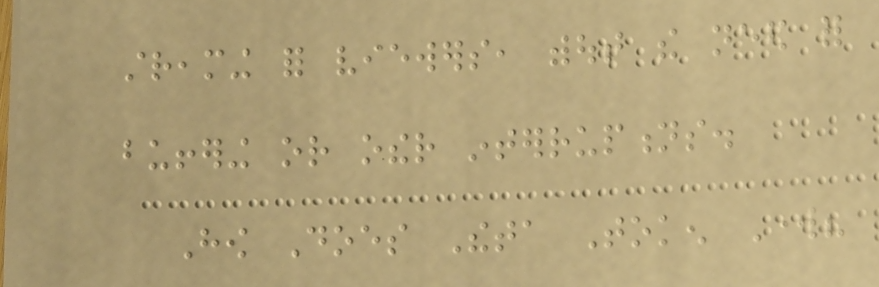streaming for viewers, without the need for
buffering or other interruptions.
How Does Theta Token Work?
